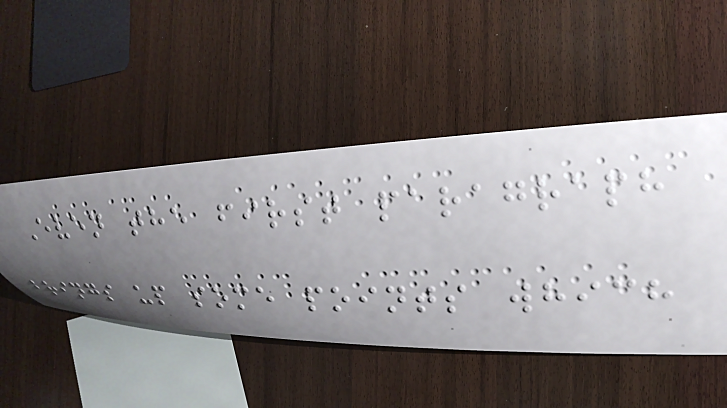Even the first paragraph
brings up some points which
